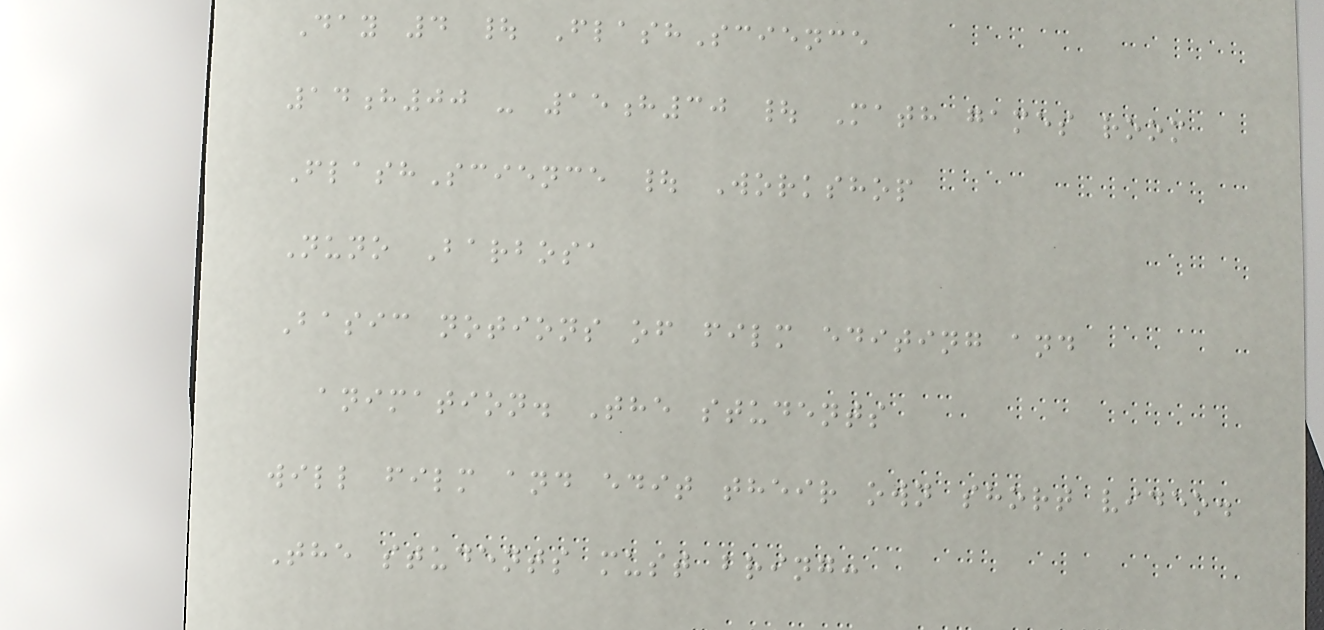Day 4 | FlashScience
14h00 - 15h30 | Math games room
FlashScience | Workshop
Nuno Barbosa
Basic notions of film editing and
animation. The students
will film and edit their own short video.
The students must bring:
